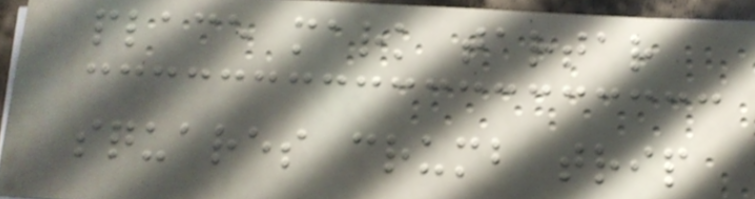place mark tartar
squares crumb trip
